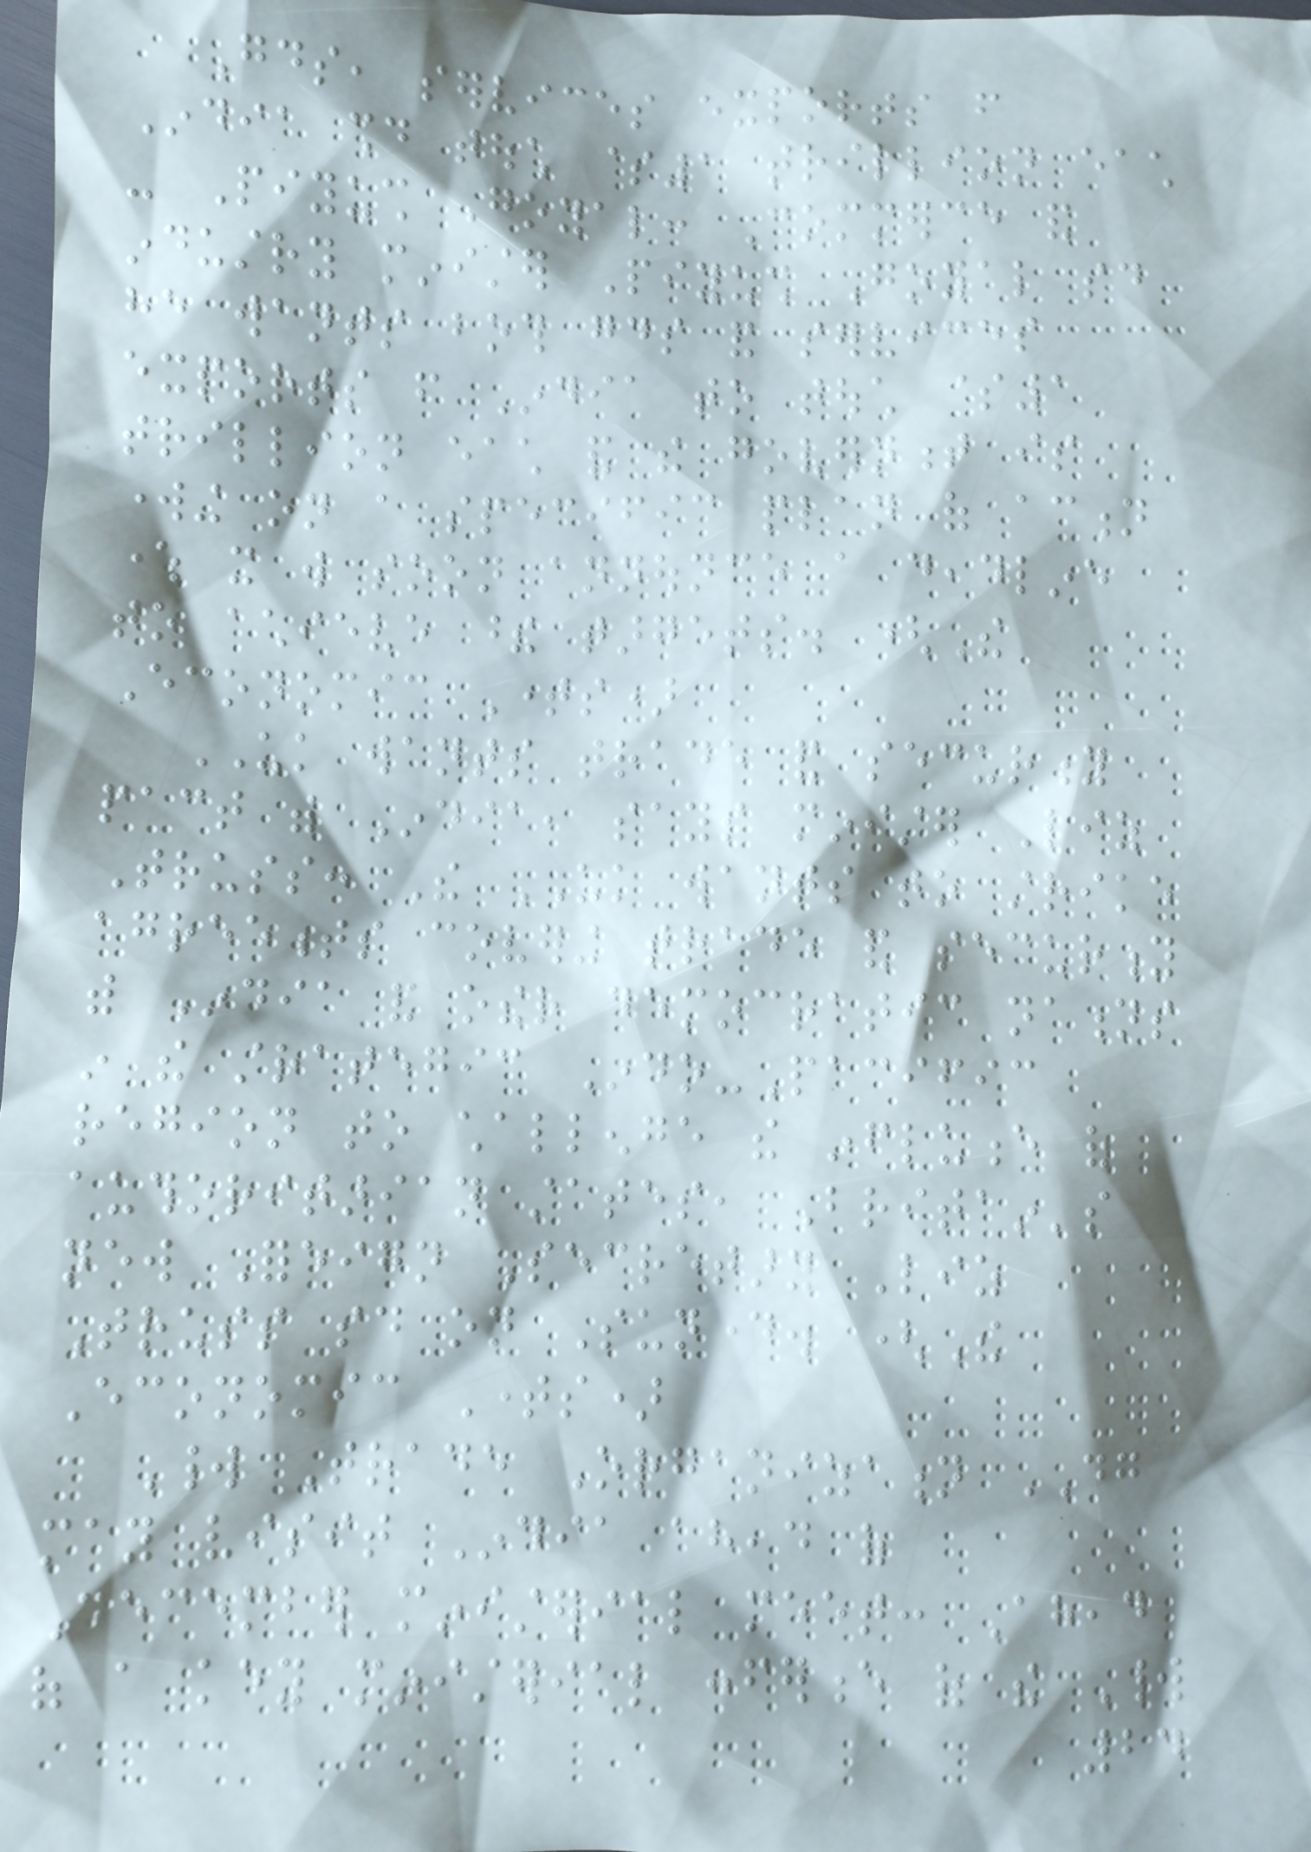Goods, services exports from
India should touch $1 trillion each
- Piyush Goyal: Commerce and
industry minister Piyush Goyal said
he wants both goods and services
exports from India to touch $1
trillion each and the government is
working on a specific plan of action
where it will soon announce a deadline
to achieve these targets. (The
Economic Times)
UK wants trade and security
pact with India, says minister Liz
Truss: The UK wants to strike
agreements covering trade and security
with India and other democratic nations
in the strategic Indo-Pacific
region to challenge the influence of
authoritarian states, Britain's
new Foreign Secretary Liz
Truss said on Sunday. (The
Economic Times)
World Trade Organization DG
may visit India ahead of
December ministerial meet: Ahead
of a key ministerial conference of the World
24
